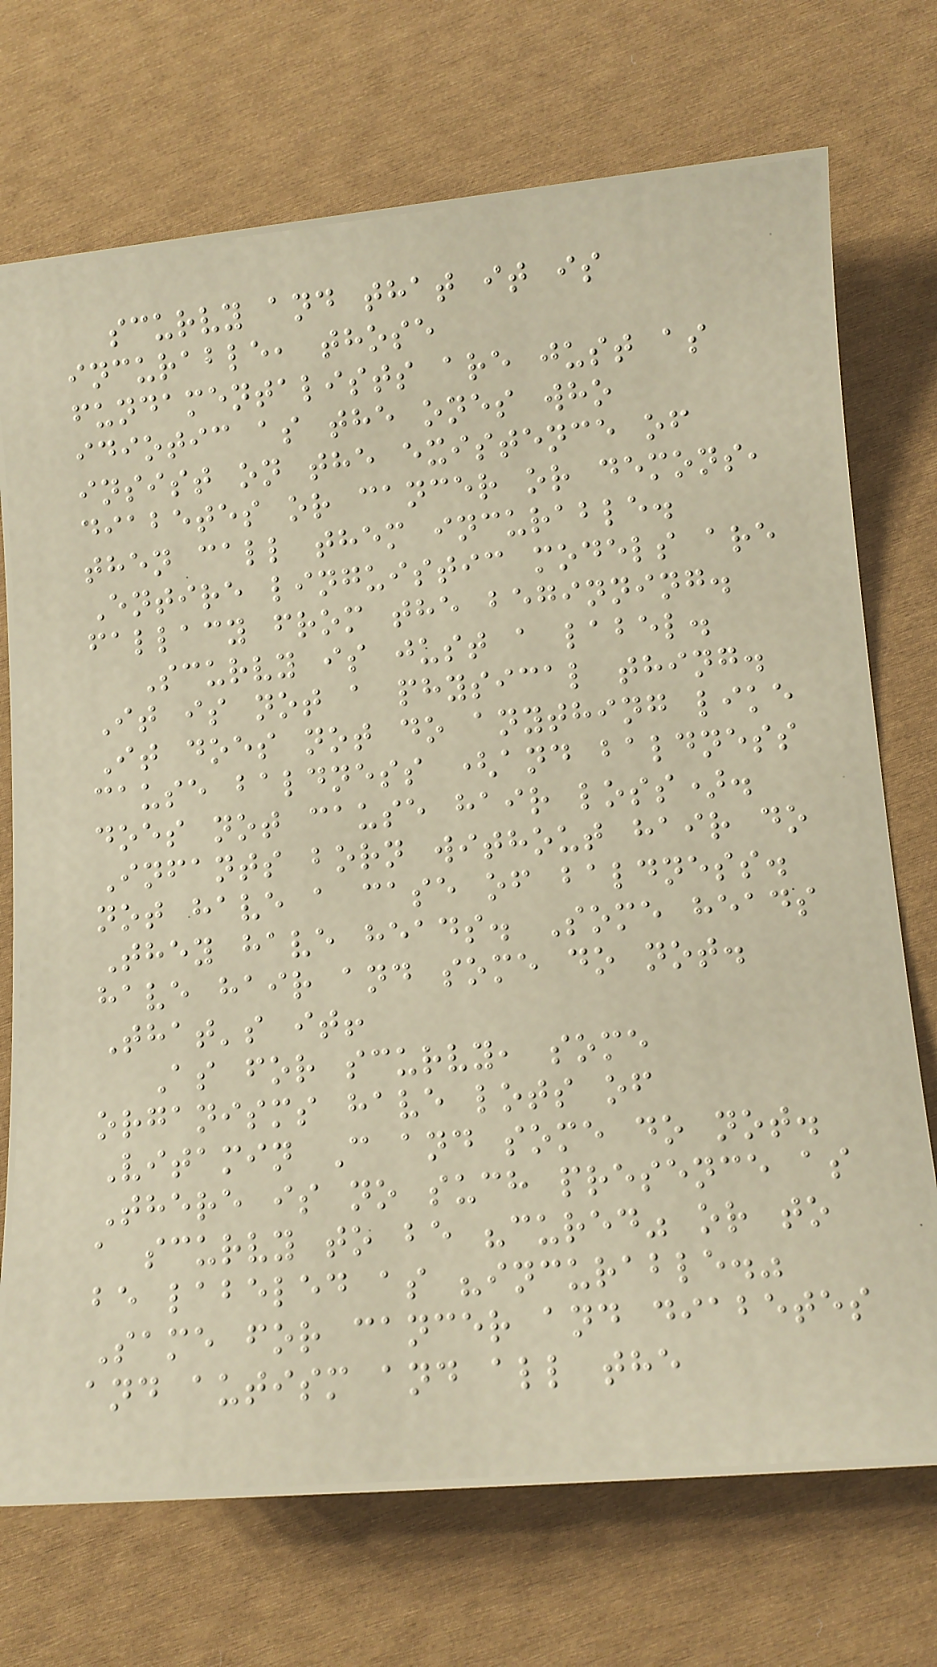scurvy and that it is
incurable, those
fundamentalists are just as
idiotic as the ones who
insist on the existence of
diabetes or cancer or demons,
then call them incurable.
Entire linguistic models are
fallacy from the beginning.
Scurvy is just a label.
It is not a physical thing.
It does not do anything like
cause baldness (and baldness
does not cause hair loss).
Infants born without hair do
not have a case of baldness.
They have heads. Some heads
have hair and some do not.
That's it!
As for scurvy, some
organisms have lots of
Vitamin C and some do not.
There is no such presence as
a scurvy to be "cured" or to
be labeled as "incurable."
Same for cancer and diabetes
and autism and all the
